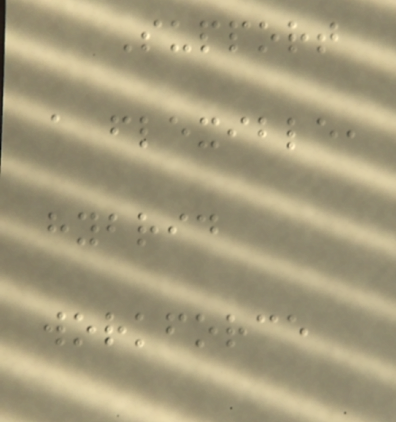Support
a flexible,
hybrid
workforce
